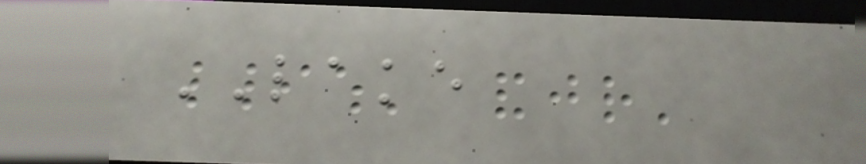LAKE
